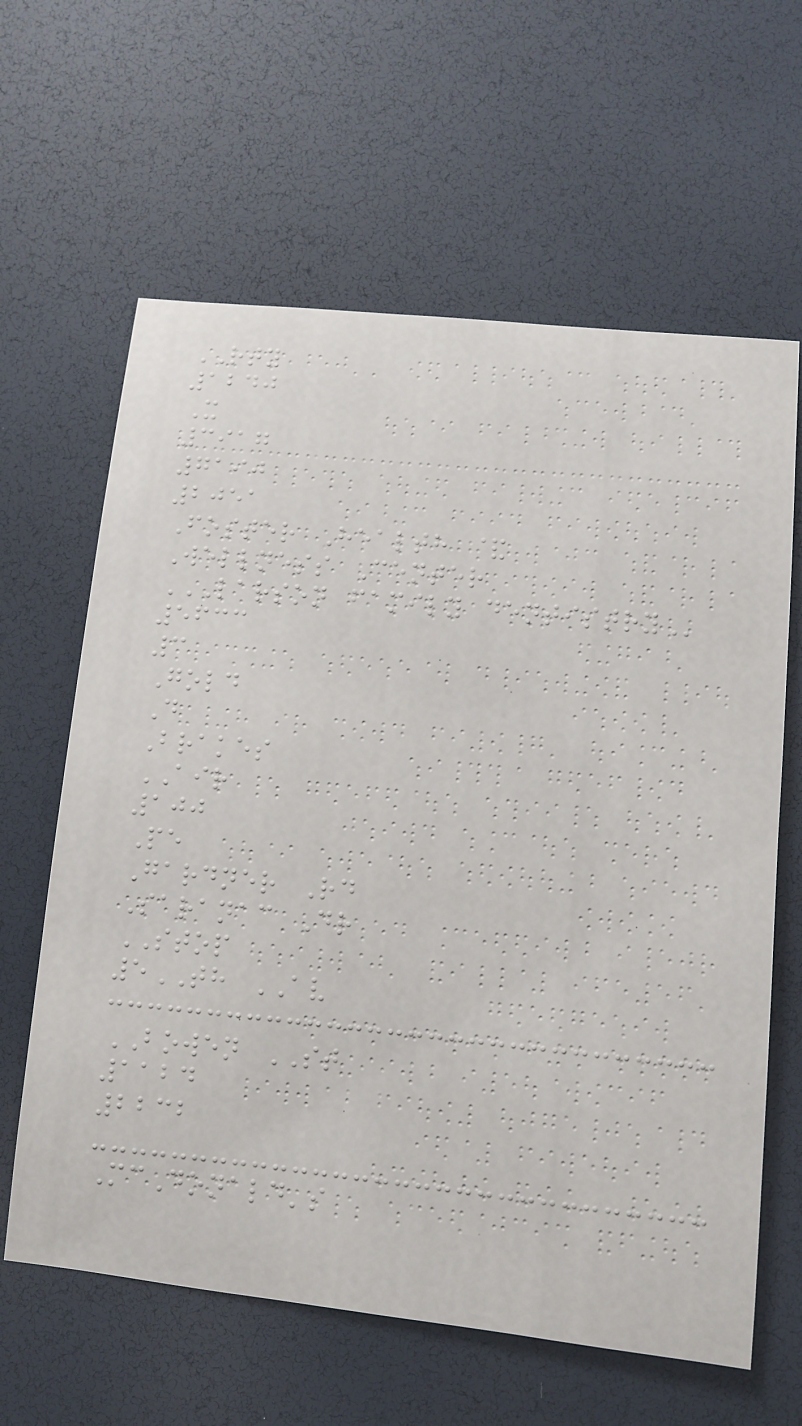RTY
1240
X
3917
7190
2051
Foster Health &
Wellness Center
LARSON FAMILY DENTISTRY
5633
3
Gold
D
Brakes
AIR
100
Pe
Gardner Rd
Saranac Dr
STOP
5TH AV
BOWEN ST
1124
2232
McDonald's
